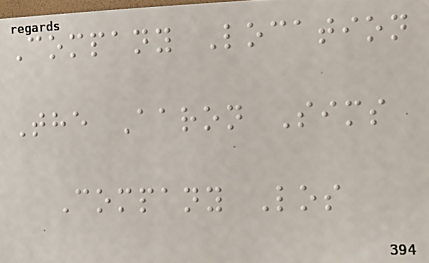Company Location
The Aaron Sims
Company Los
